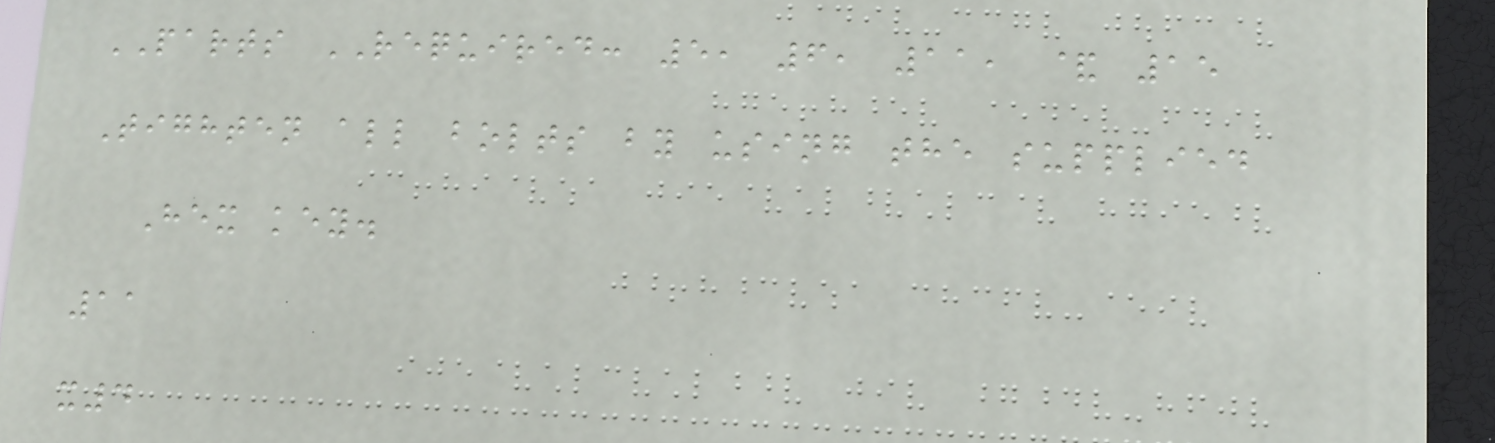PARTS REQUIRED: 5, 6, 11, & 15
Tighten all bolts by using the supplied
Hex key.
11
x4
